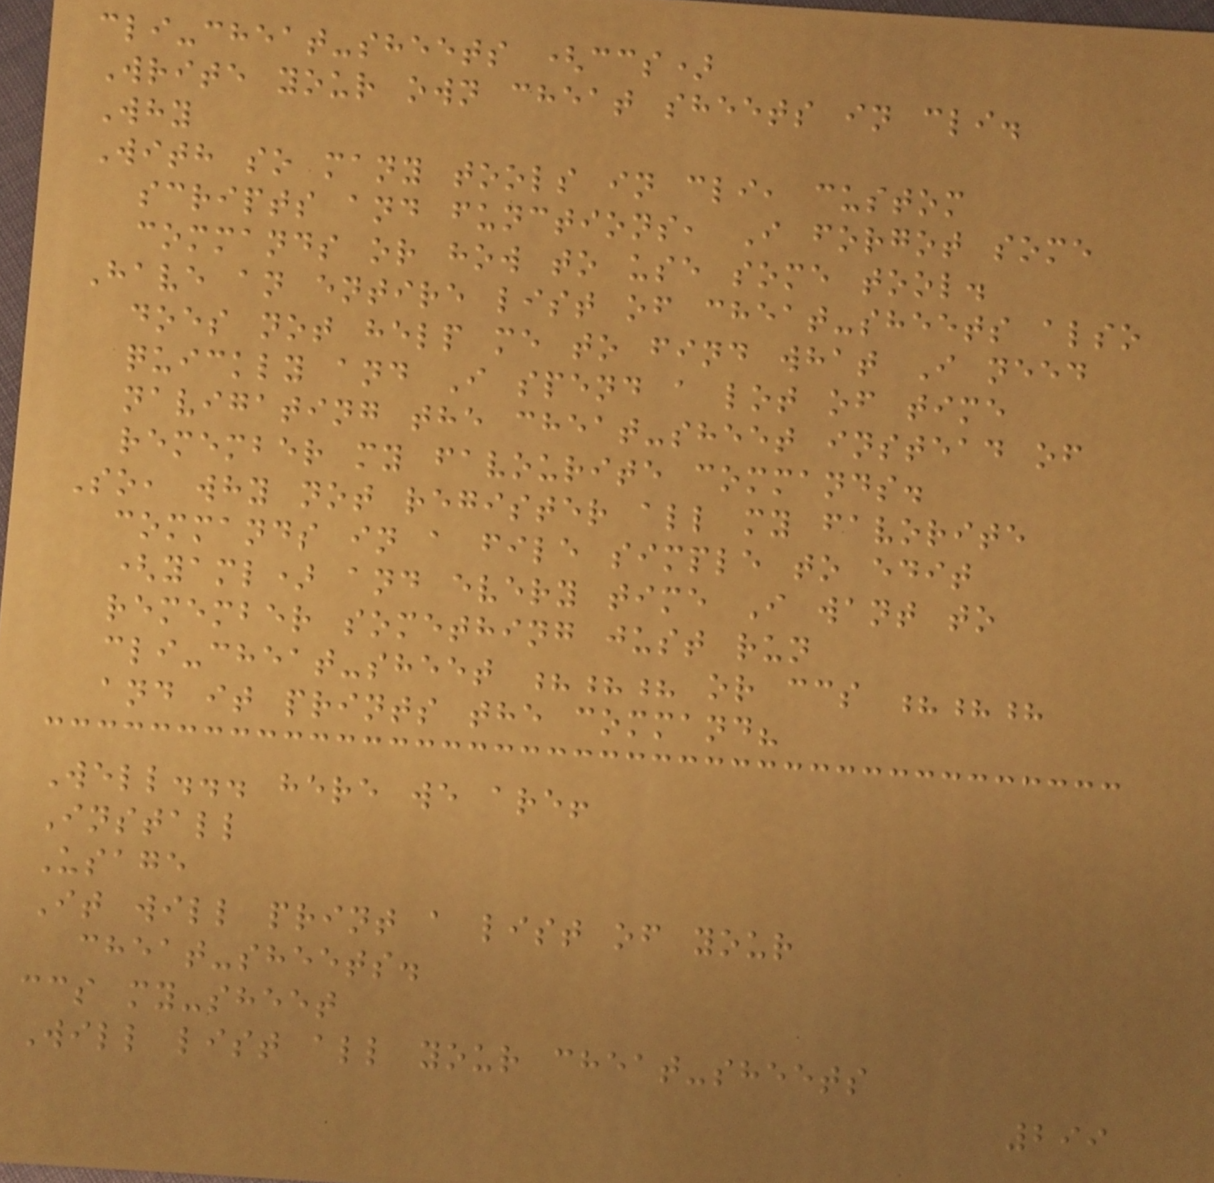cli-cheat-sheets (ccs)
Write your own cheat sheets in cli.
Why
With so many tools in cli, custom
scripts and functions, I forgot some
commands or how to use some tool.
Have an entire list of cheat-sheets also
does not help me to find what I need
quickly and I spend a lot of time
navigating the cheat-sheet instead of
remember my favourite commands.
So, why not register all my favorite
commands in a file simple to edit
(yaml) and every time I want to
remember something just run
cli-cheat-sheet ??? or ccs ???
and it prints the command?
Well... here we are!
Install
Usage
It will print a list of your
cheat-sheets.
ccs my-sheet
Will list all your cheat-sheets
299
